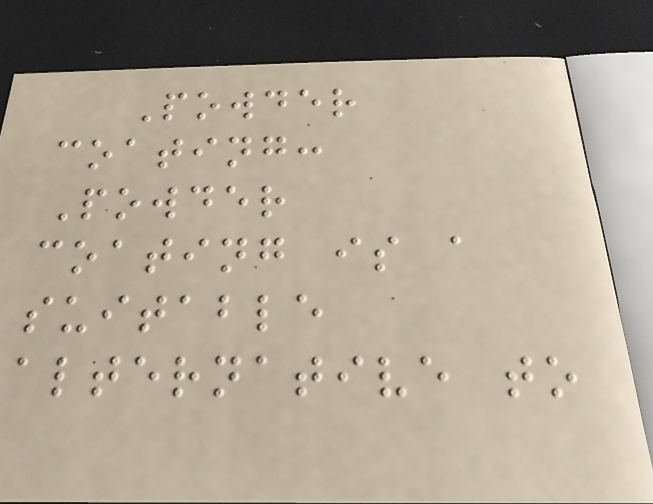Powder
coating:
Powder
coating is a
suitable
alternative to
